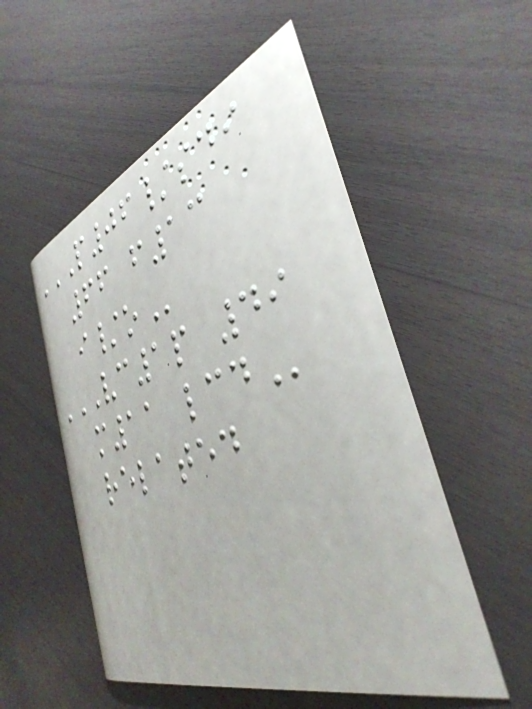P06/SDI
66 F13
I/O
VC1P 49
M11 LCD
related
